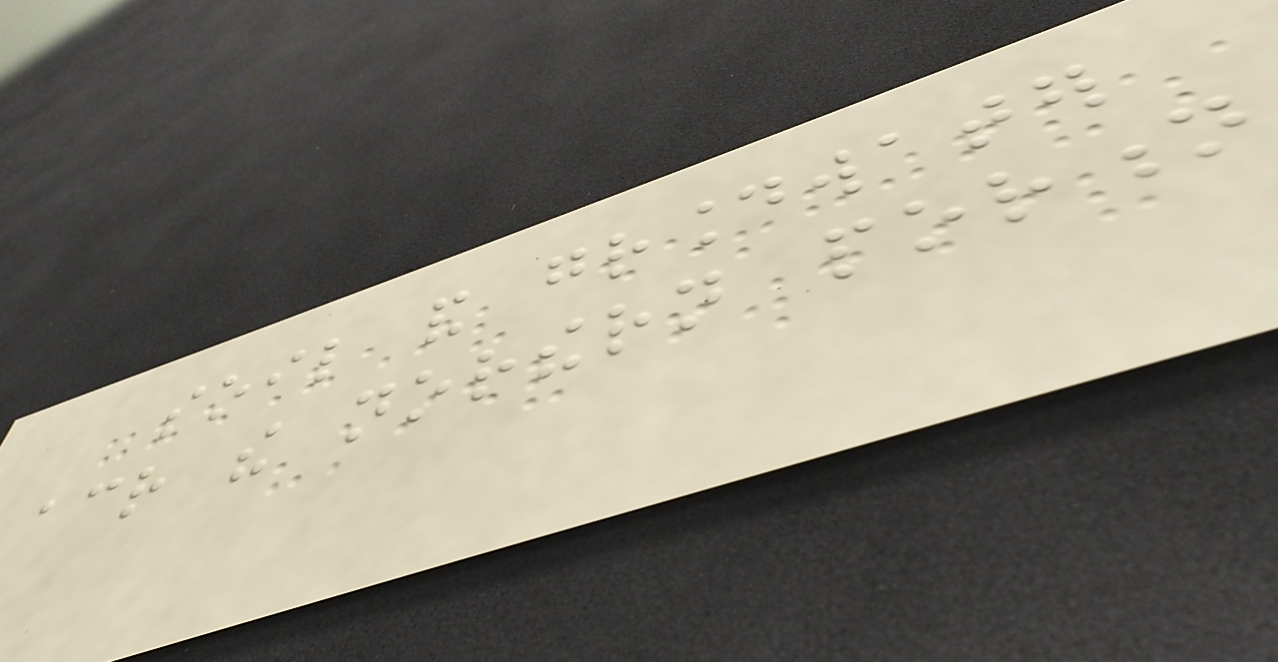soil and groundwater
across the northern portion
